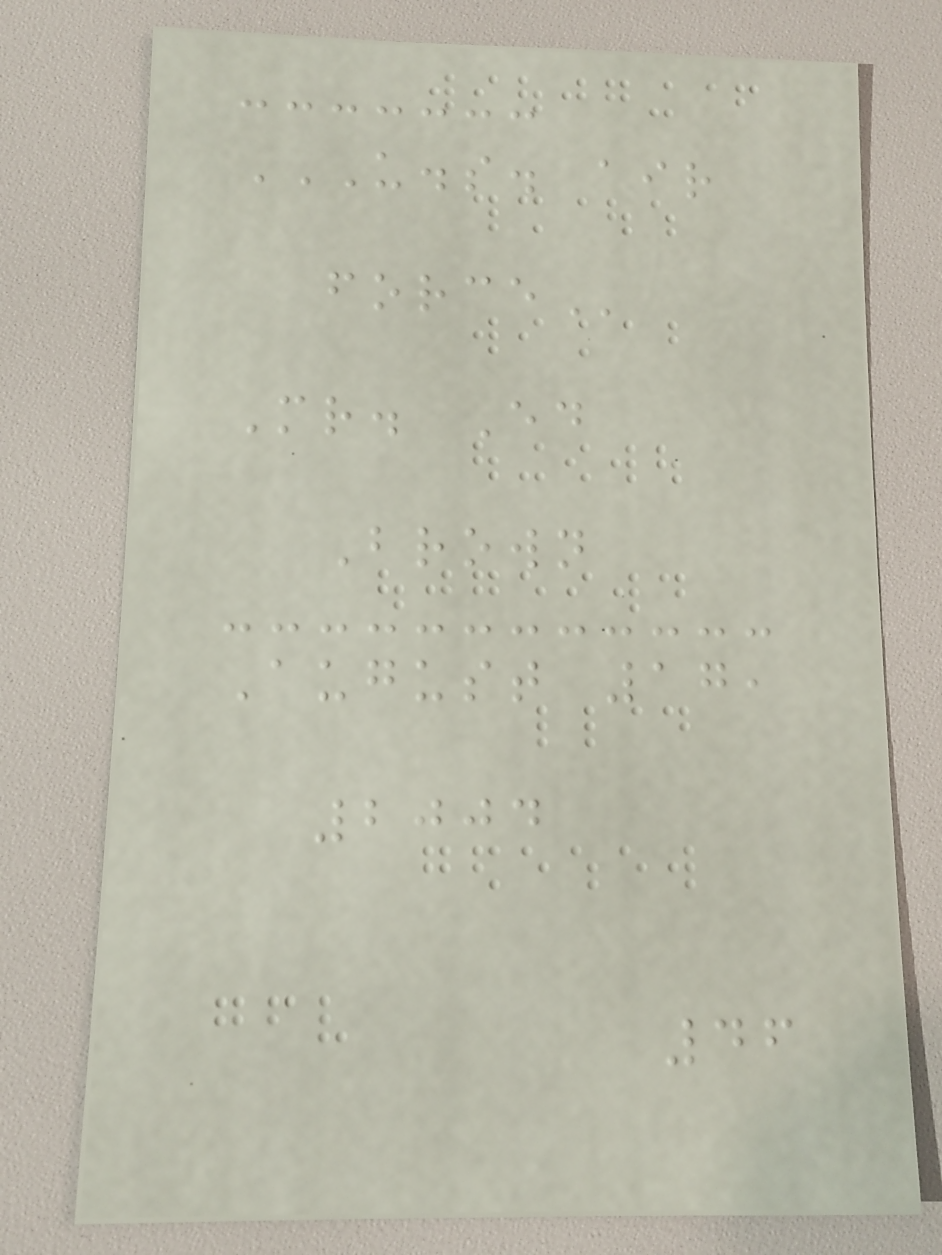U.S. AIR
FORCE
Mr. Ed
Brown
August 17,
2004
46
